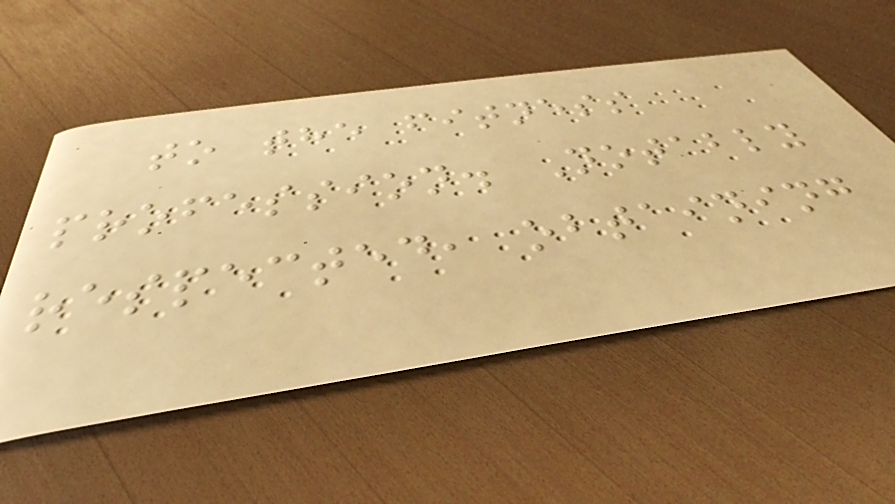to the fitness
profession. Notably
respected, obtaining
